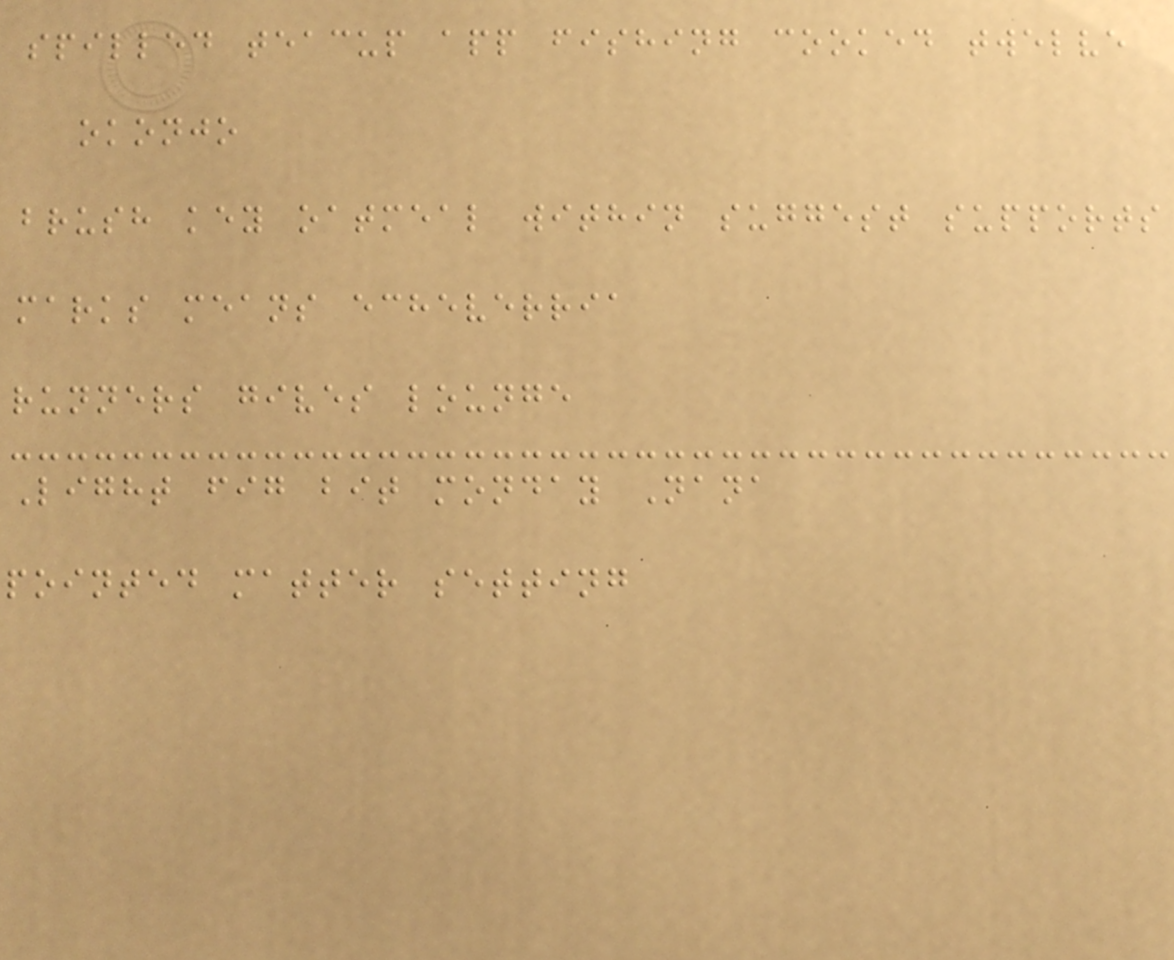spilled teacup app fishing cooked twelve
okonjo
brush key oatmeal within suggest supports
marks means echeverria
runners gives lounge
Light fig bit monday Nana
pointed matter setting
